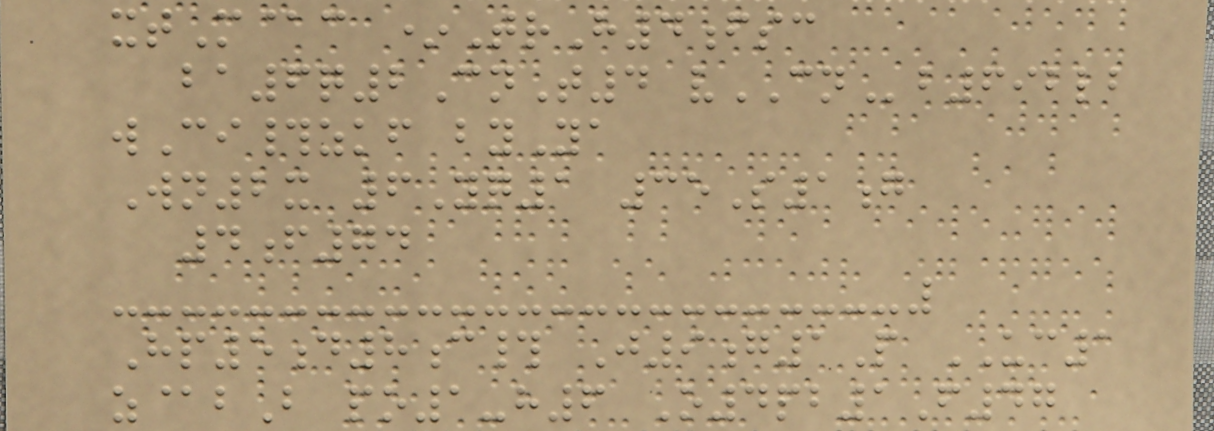xtM@c *TrH4fsc
ba6q2CnT4 vCNb692lb
wCi#zkf byYa
Wn2x 6Yq1 35S1g
4f74
Hp5d8c# J9g1P UC1
z@bB po1-h6 O4pb1F47
